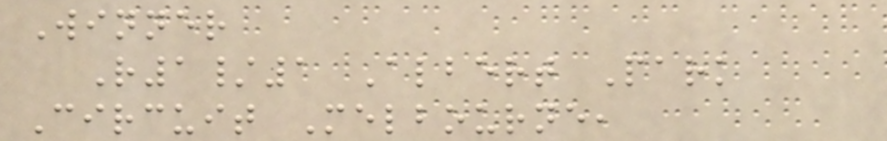Winner
R1/1 Albert Park
Circuit Melbourne,
